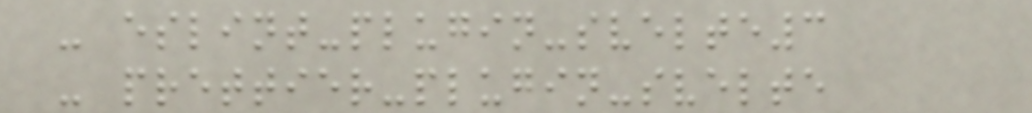- eslint-plugin-svelte3
- prettier-plugin-svelte
